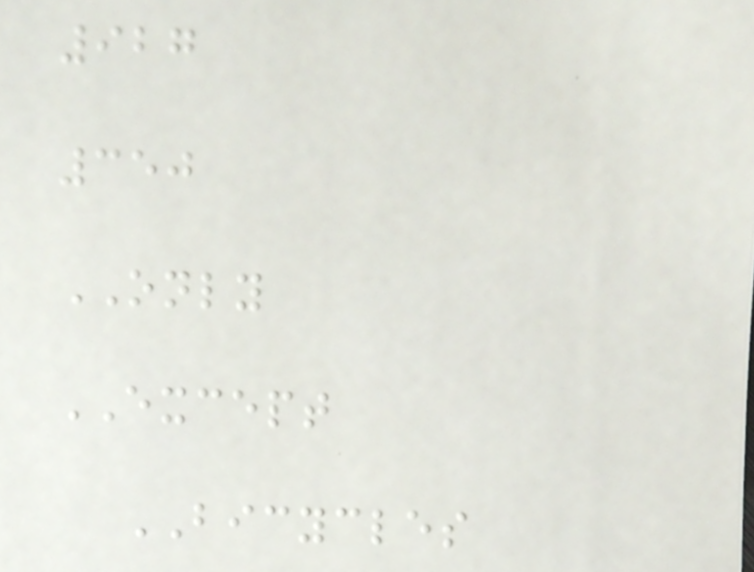927
350
ONLY
EXCEPT
BICYCLES
